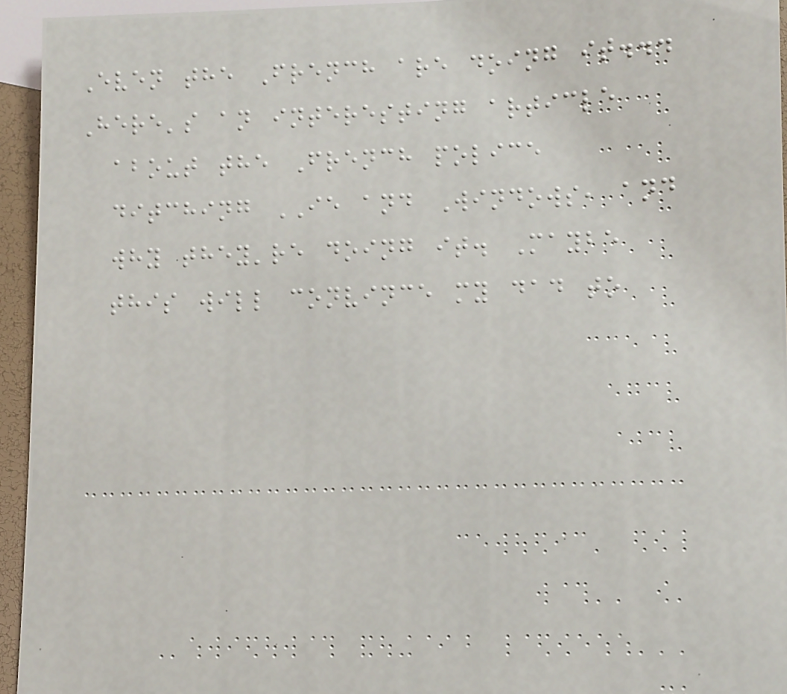Even the French are doing it...
Here's an interesting article
about the French police
ditching IE and Windows, and
why they're doing it. Maybe
this will convince my dad to
